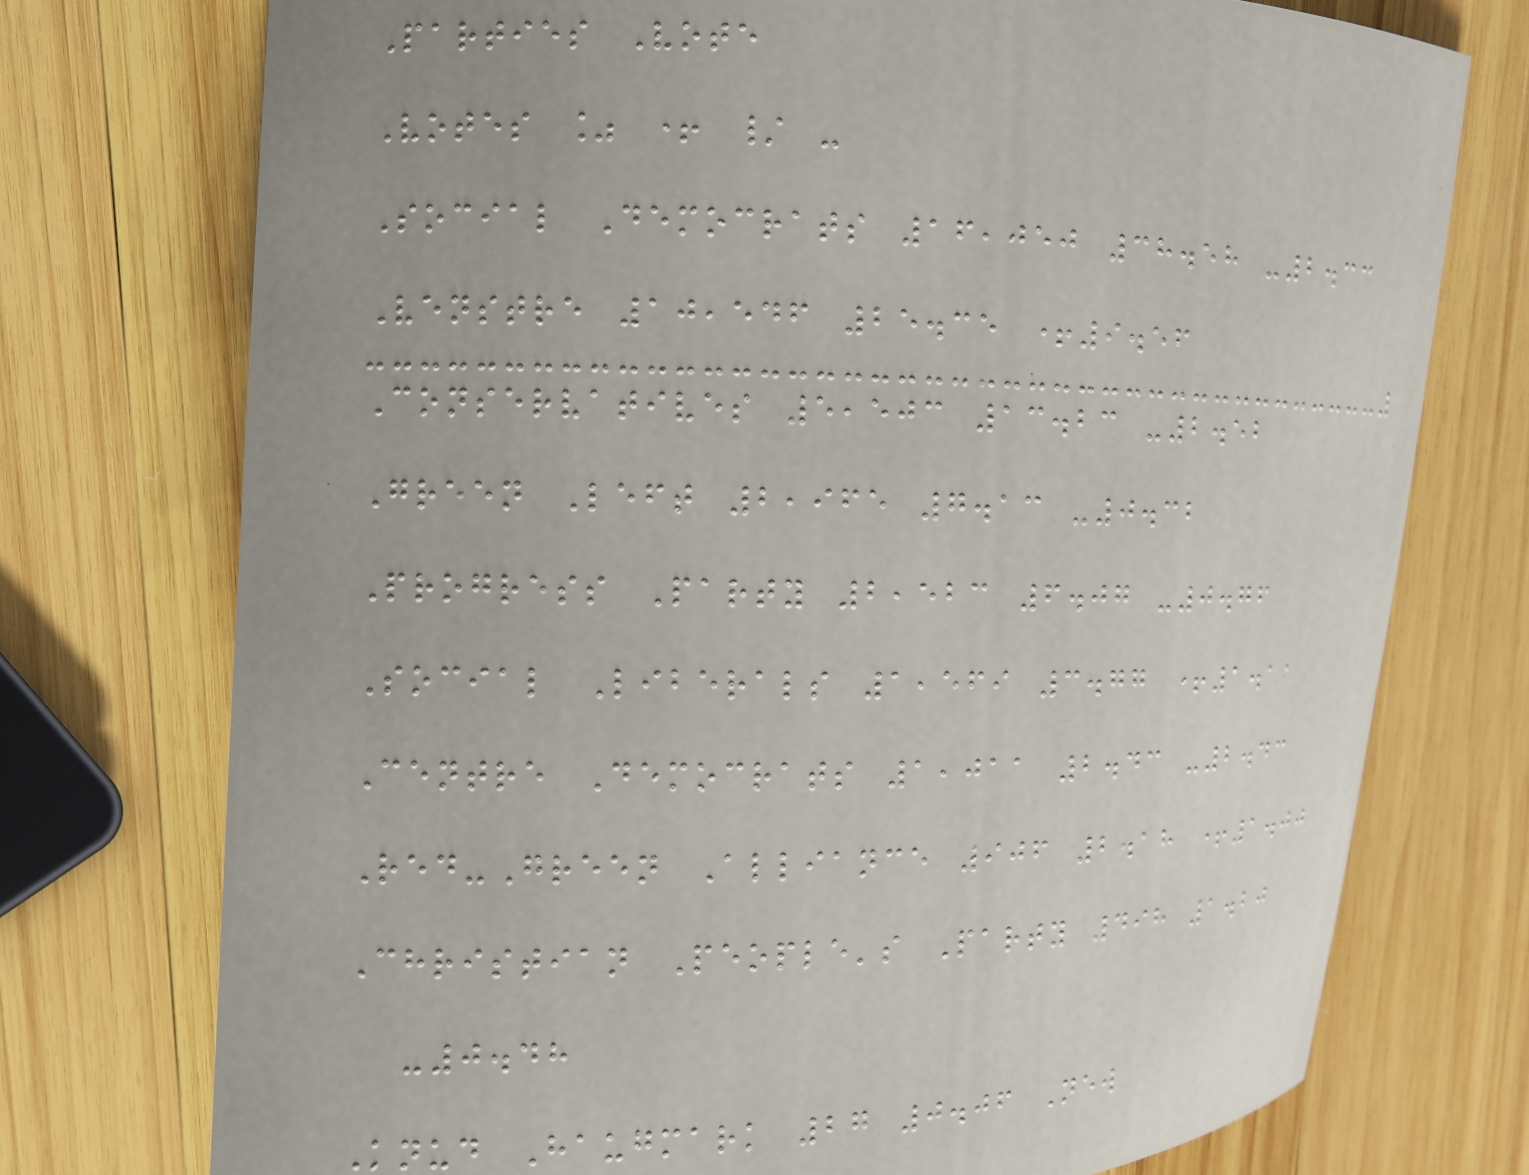Parties Vote
Votes % + / -
Social Democrats 16,050 38.58 -2.33
Venstre 10,546 25.35 +9.56
Conservatives 5,503 13.23 -2.52
Green Left 2,965 7.13 -0.32
Progress Party 2,523 6.07 -0.76
Social Liberals 1,569 3.77 +1.11
Centre Democrats 1,011 2.43 -2.43
Red-Green Alliance 906 2.18 +1.00
Christian People's Party 498 1.20
-0.48
Knud Haugmark 27 0.06 New
